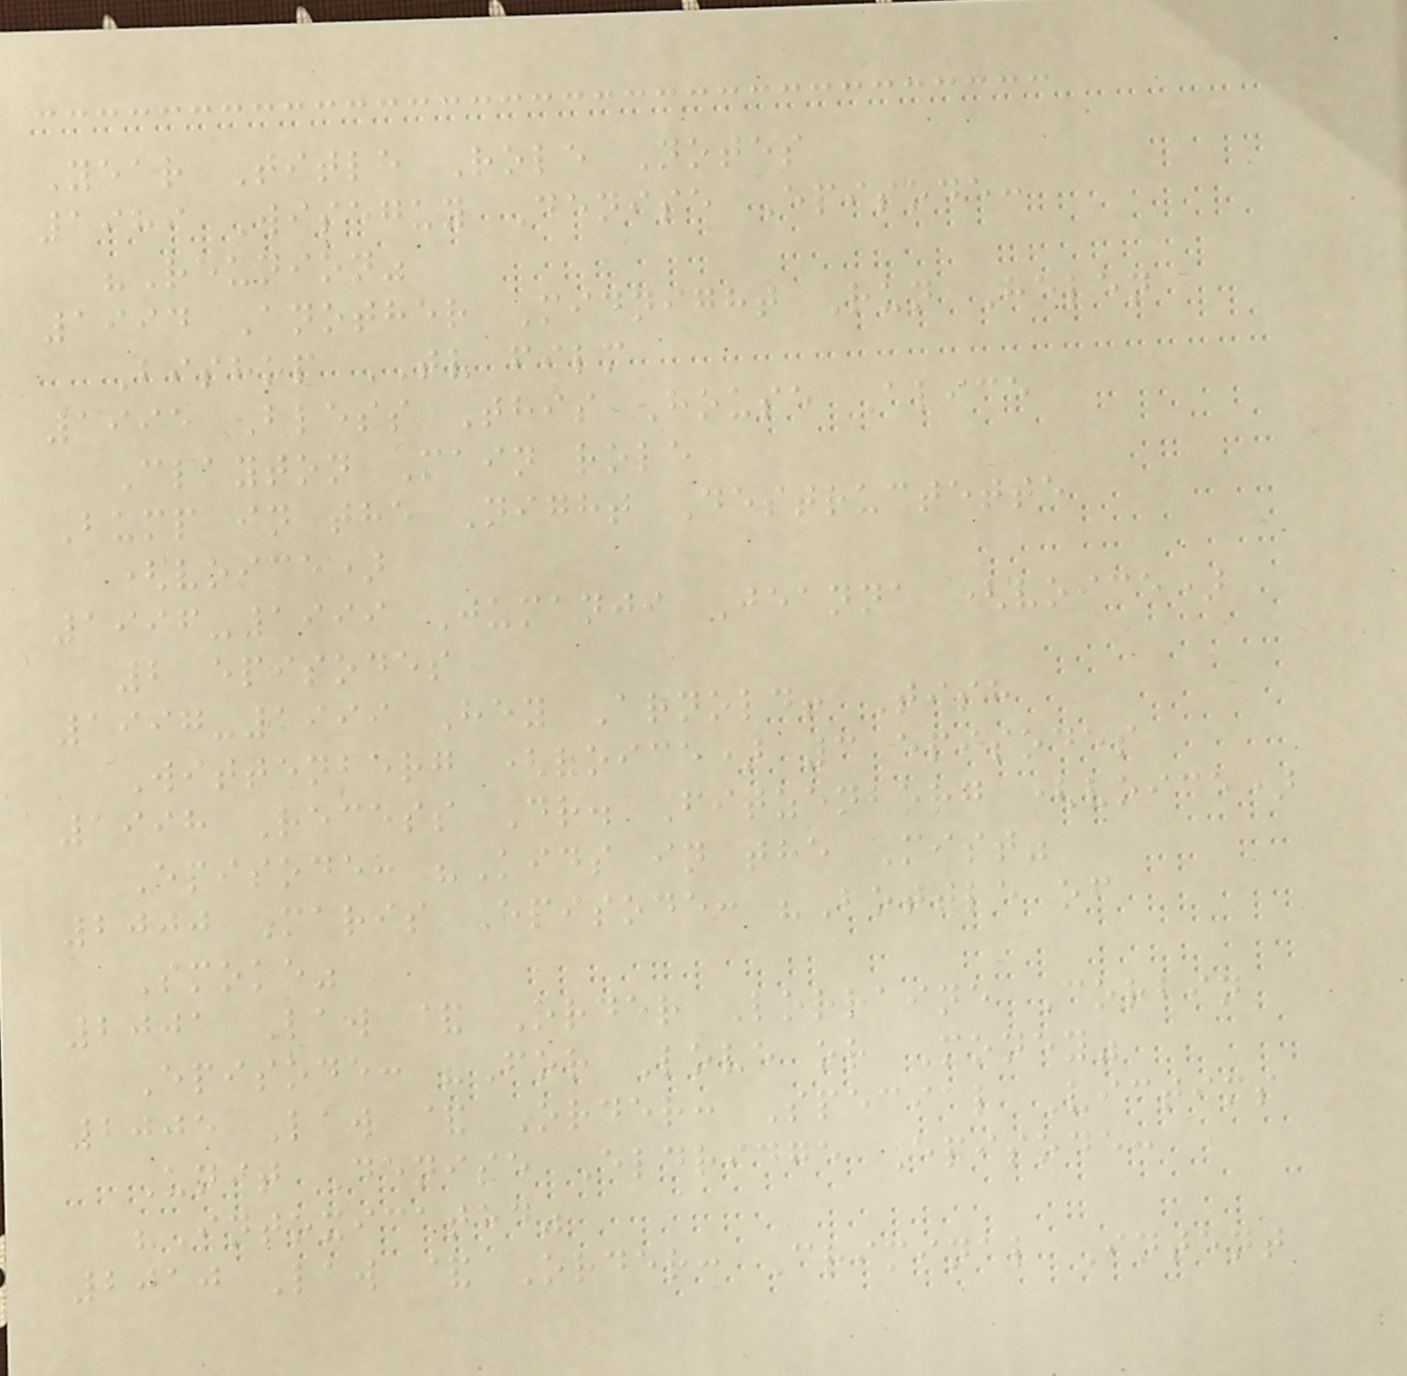Year Title Role Notes
1989 Wiseguy Denise Episode:
"Reunion"
1994 Another Midnight Run Helen
Bishop TV film
1995 Bless This House Alice
Clayton Main role
Bump in the Night Destructette
(voice)
1996-1999 Jumanji Jeanna (voice)
2 episodes
1997-1999 Hey Arnold! Tish
Wittenberg (voice) 3 episodes
1998 Recess Dr. Fitzenberg (voice)
Episode: "Kids in the Mist"
2000 Maris Episode: "Bottle of
Smoke"
2001 Law & Order Lorraine Corbin
Episode: "For Love or Money"
2005 Law & Order: Special Victims
Unit Denise Eldridge Episode:
"Intoxicated"
2010 Law & Order: Criminal Intent
